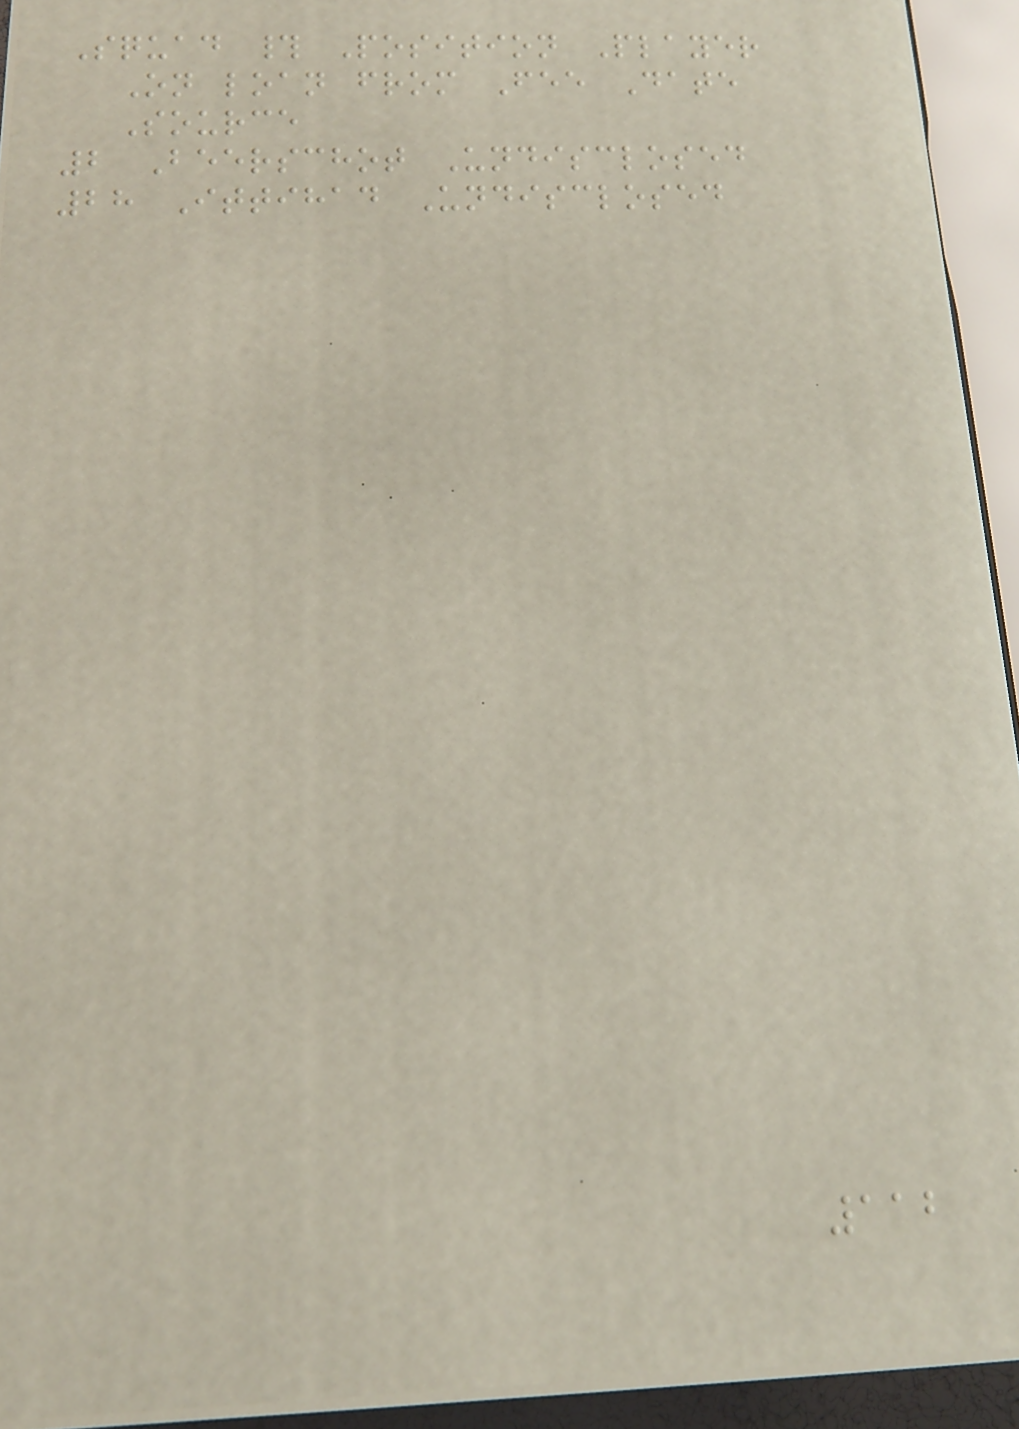Squad # Position Player
On loan from Fee Date
Source
2 Beerschot Undisclosed
28 Ittihad Undisclosed
112
